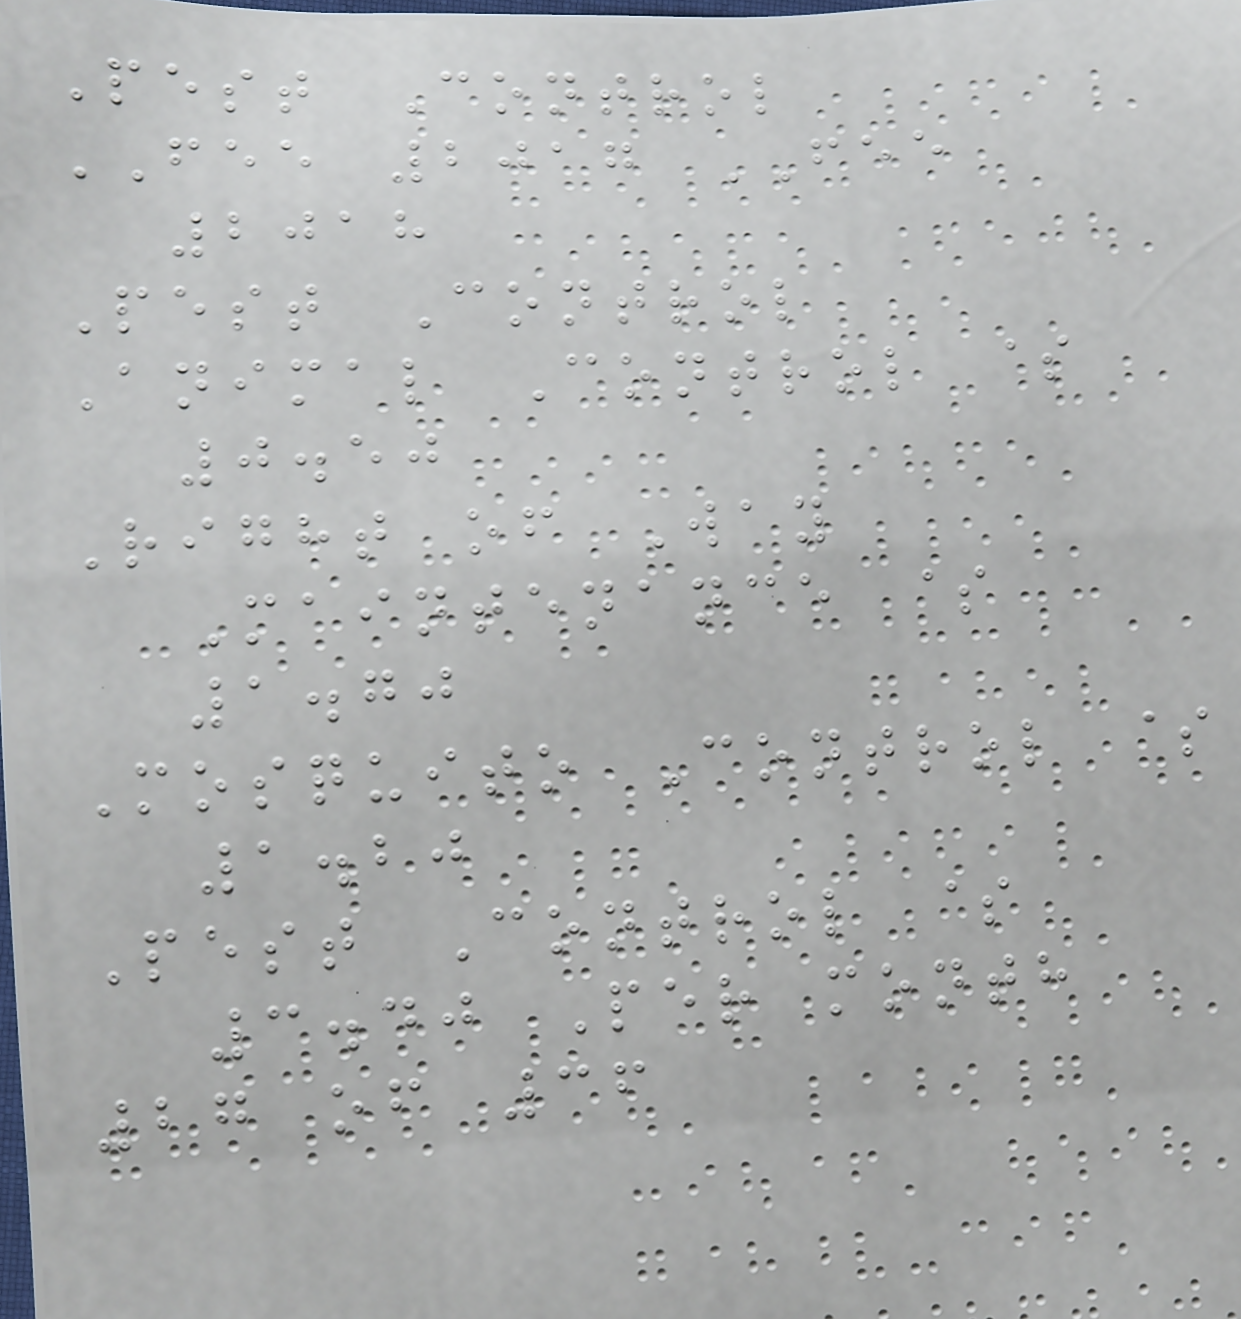Pest Control
FEE 2017 FEE
2018
Pest Control
Animal Control $
0.50
Right of Way
Maintenance $
1.70
Mosquito Control $
1.20
Pest Control $
3.40 Per month
27 of 36
